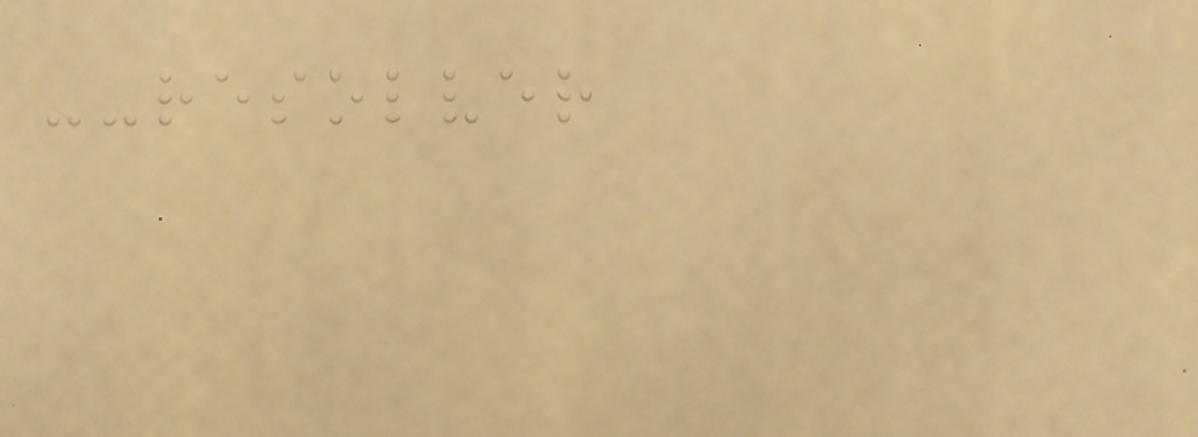--resolver
